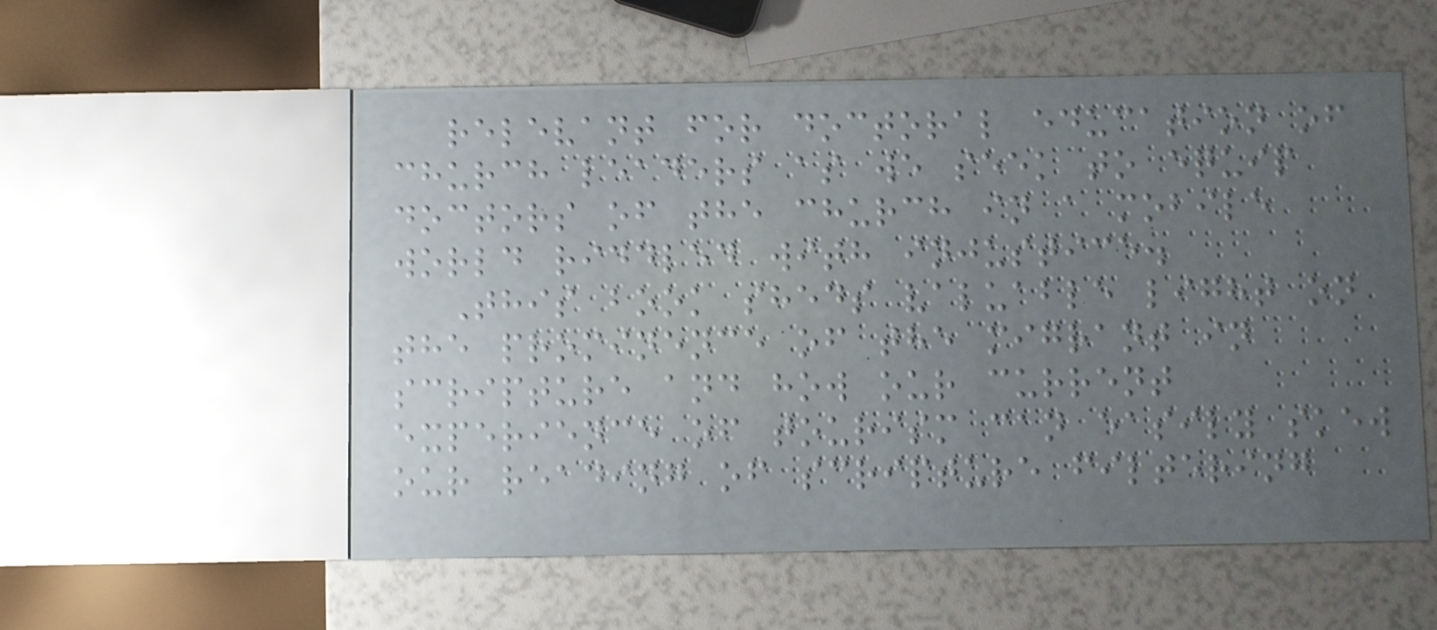relevant for doctoral education of
church leaders as we seek to equip
doctors of the church in a mobile
world riddled with injustice.
This book sheds valuable light on
the prominence of the migrant in
scripture and how our current
experience of tourism can easily skew
our reading of scripture filtering
